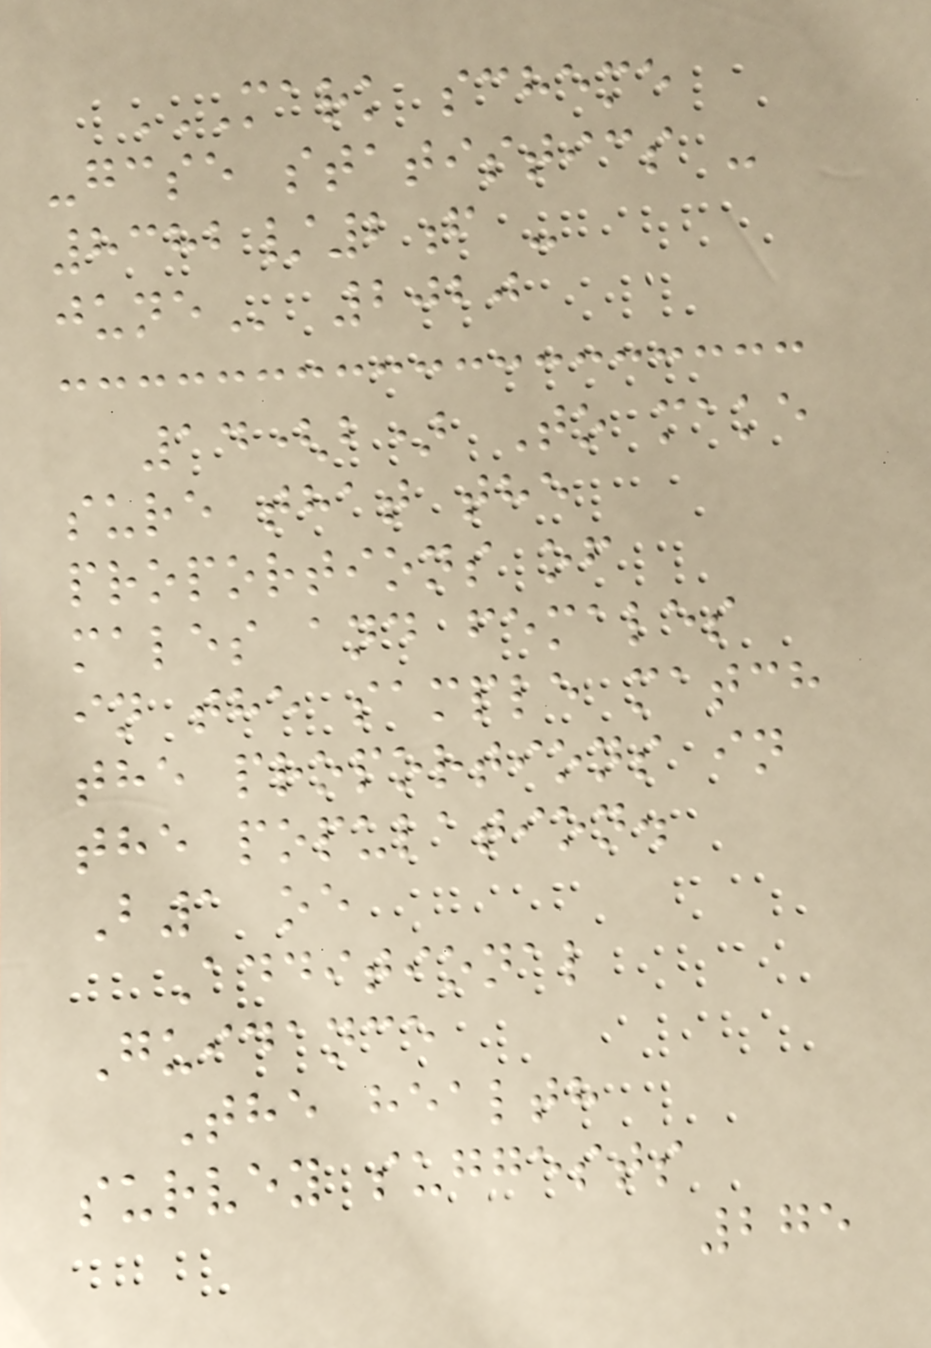MARK SCHEME
-GCSE STATISTICS -
8382/2F -
JUNE 2020
14(b) To make
sure that the
proportions of
males and females
in the sample match
the proportions in
the population.
B1 oe
Additional
Guidance
The health
survey suggests
275
